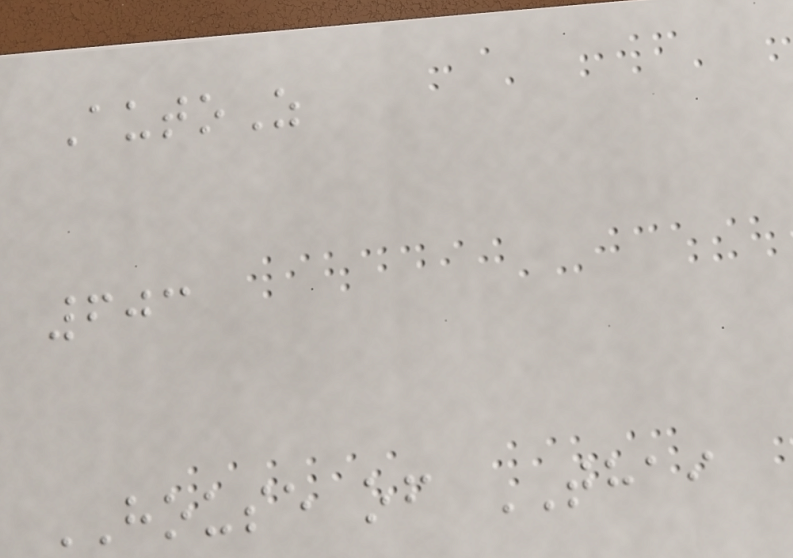AutoZ
603
HOUSE of THAI
